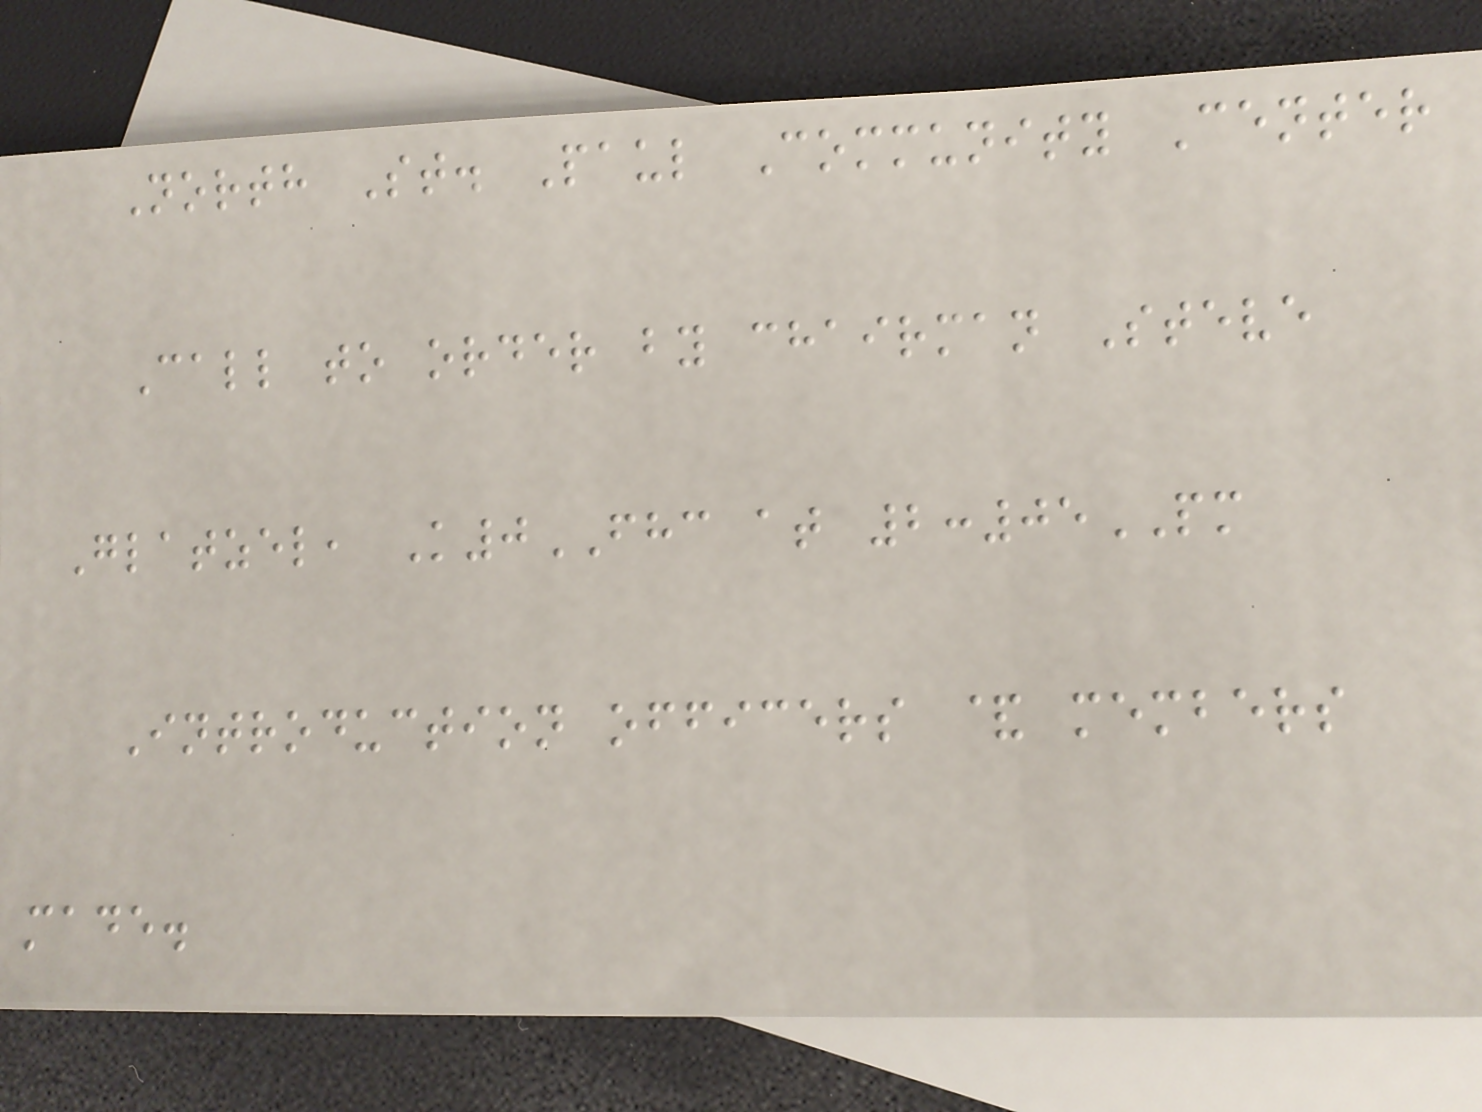North St. Paul Community Center
Call to order by chairman Steve
Glatzel, K0FHC at 2:05PM
Introduction officers & members
made.
